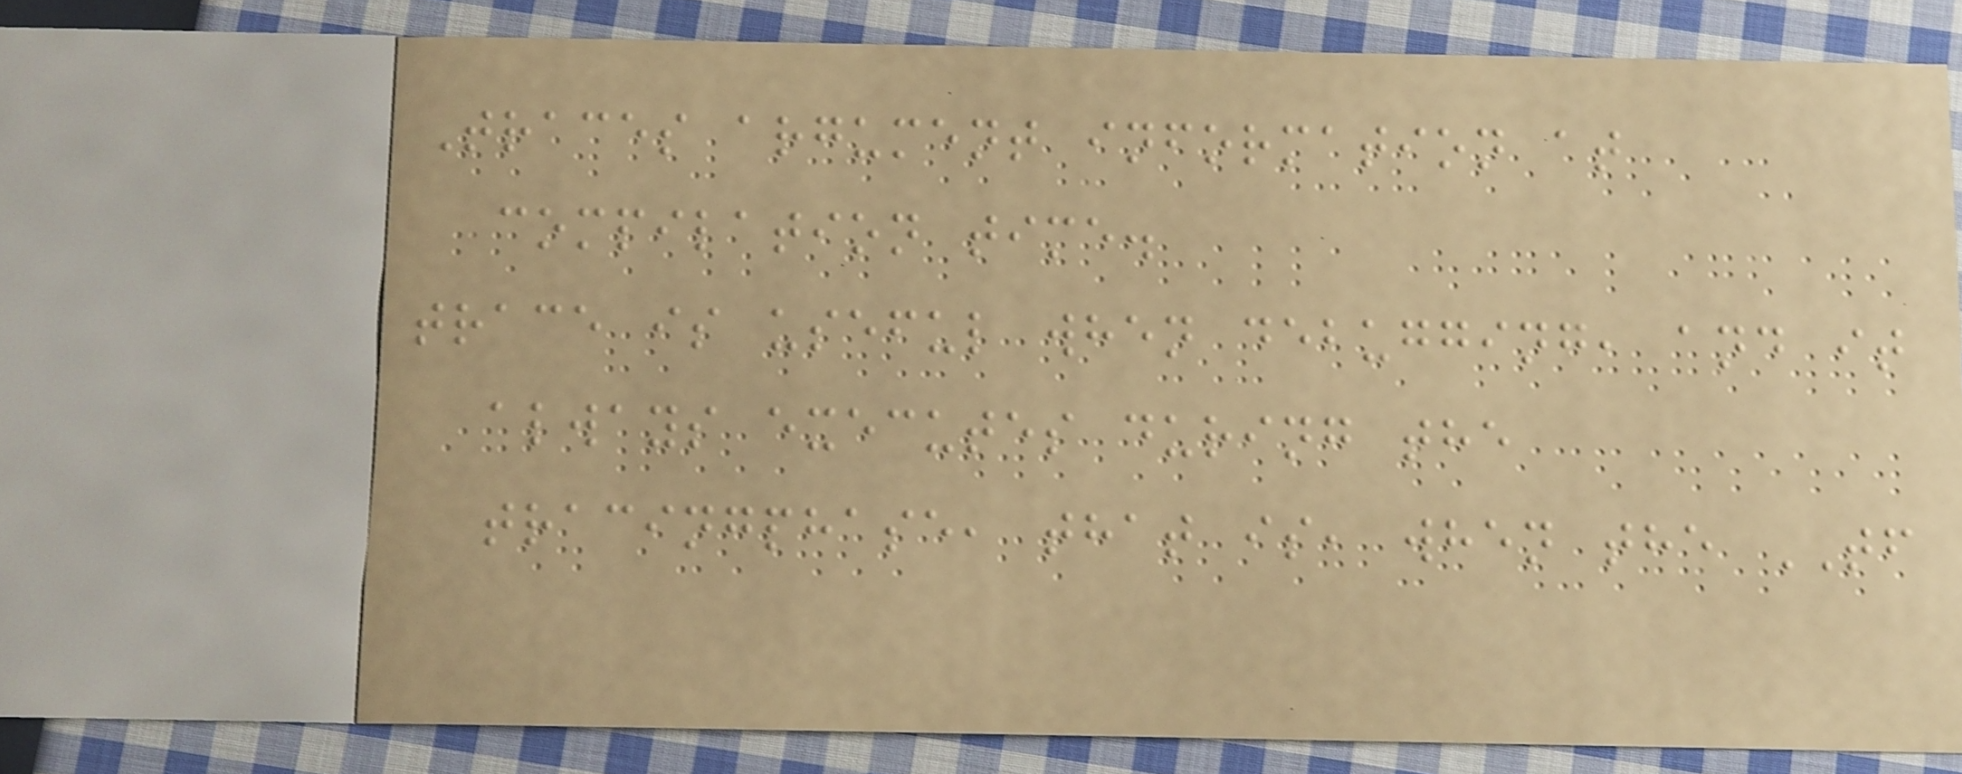Traces argument information at
compilation time.
trace is useful when debugging, and it
always executes during the
tracingphase, that is, when the TF
